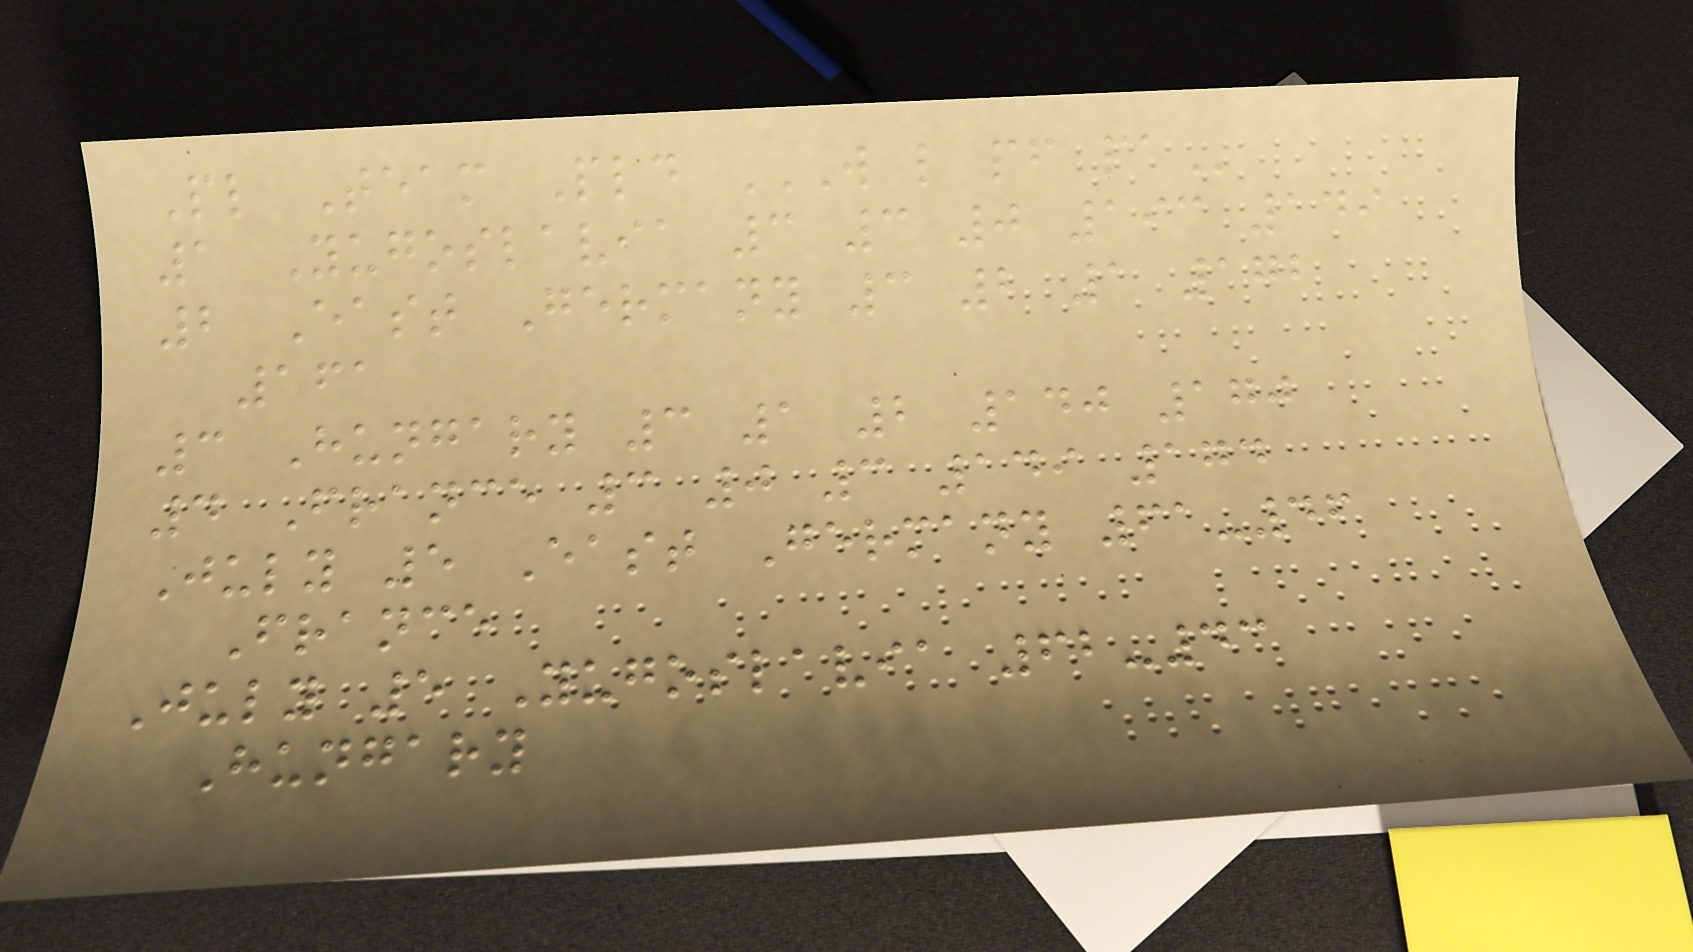Pl Team Pld W L PF PA
1 Yugoslavia 3 3 0 193 149
2 East Germany 3 2 1 172
161
3 Hungary 3 1 2 140 170
4 France 3 0 3 149 174
July 5 East Germany 61-46
France
July 5 Yugoslavia 62-43
Hungary
